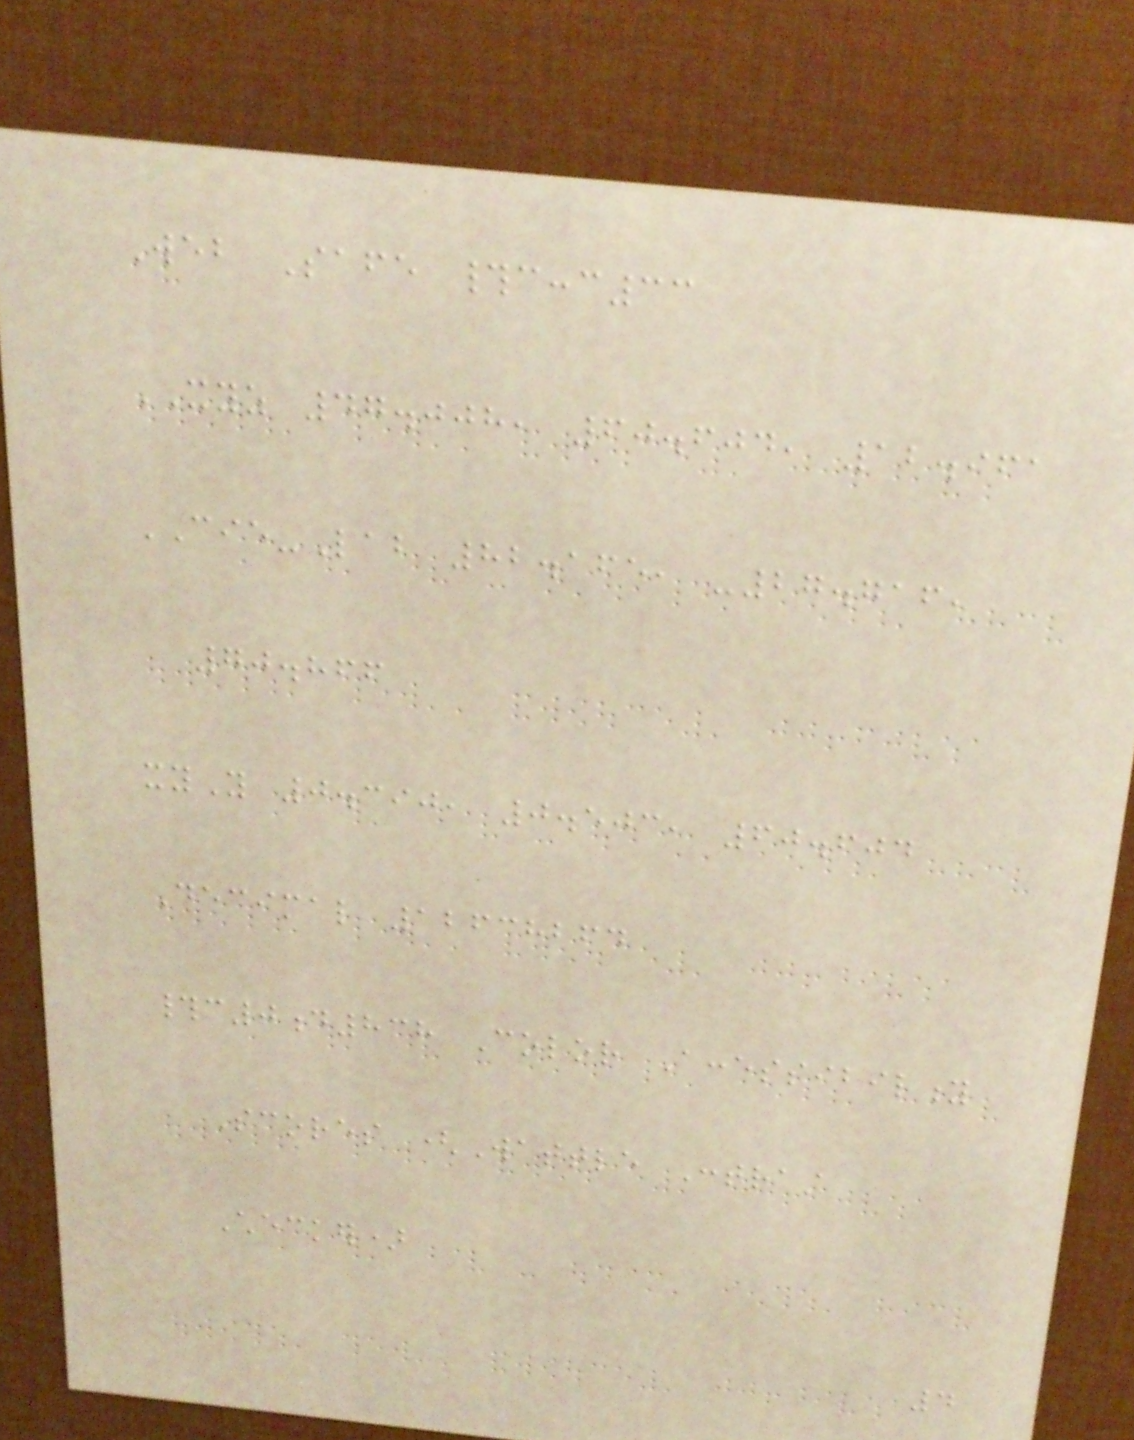Web Safe #cccc33
XYZ 47.008, 60.604, 12.961
CIE-Lab 82.165, -27.716,
70.866
xyY 0.390, 0.503, 60.604
Decimal 12638264
#c0d838 Color Accessibility
Scores (Wattle Contrast
Checker)
4
